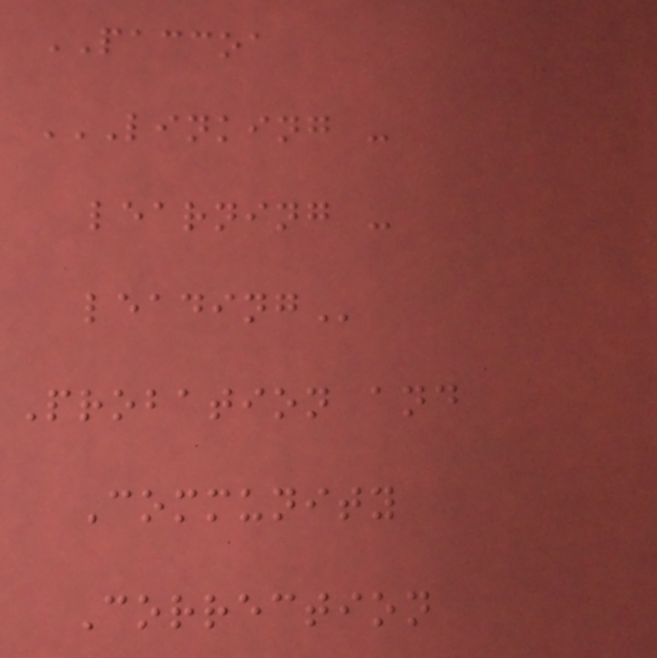PACCOA
LINKING -
LEARNING -
LEADING
Probation and
Community
Correction
